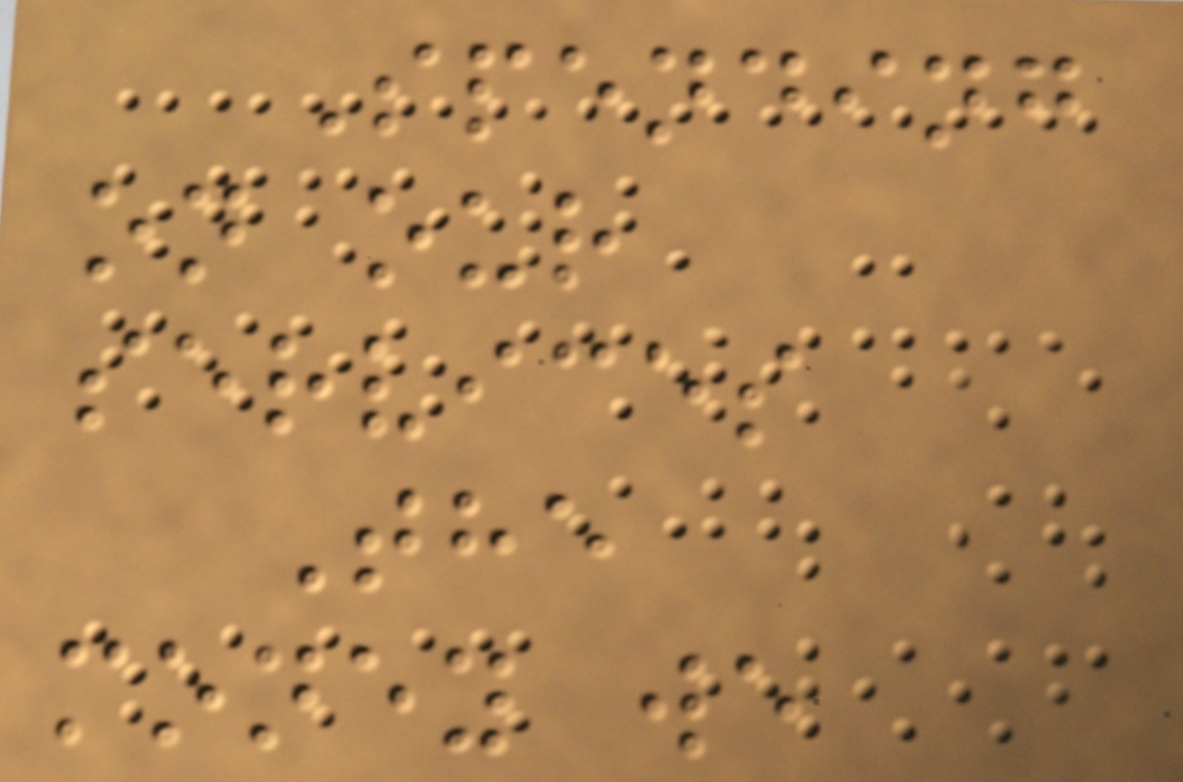Spending
on our
services
The
money we
